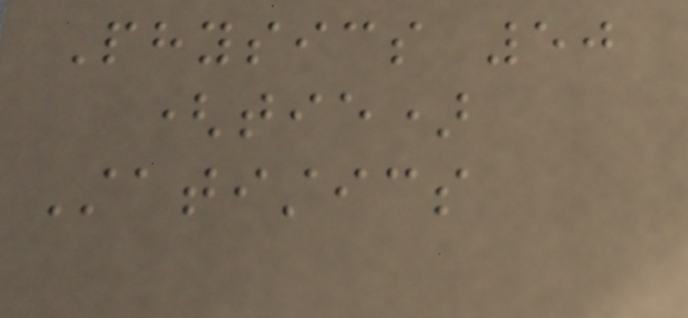Physics 50
(tie)
Statistics
